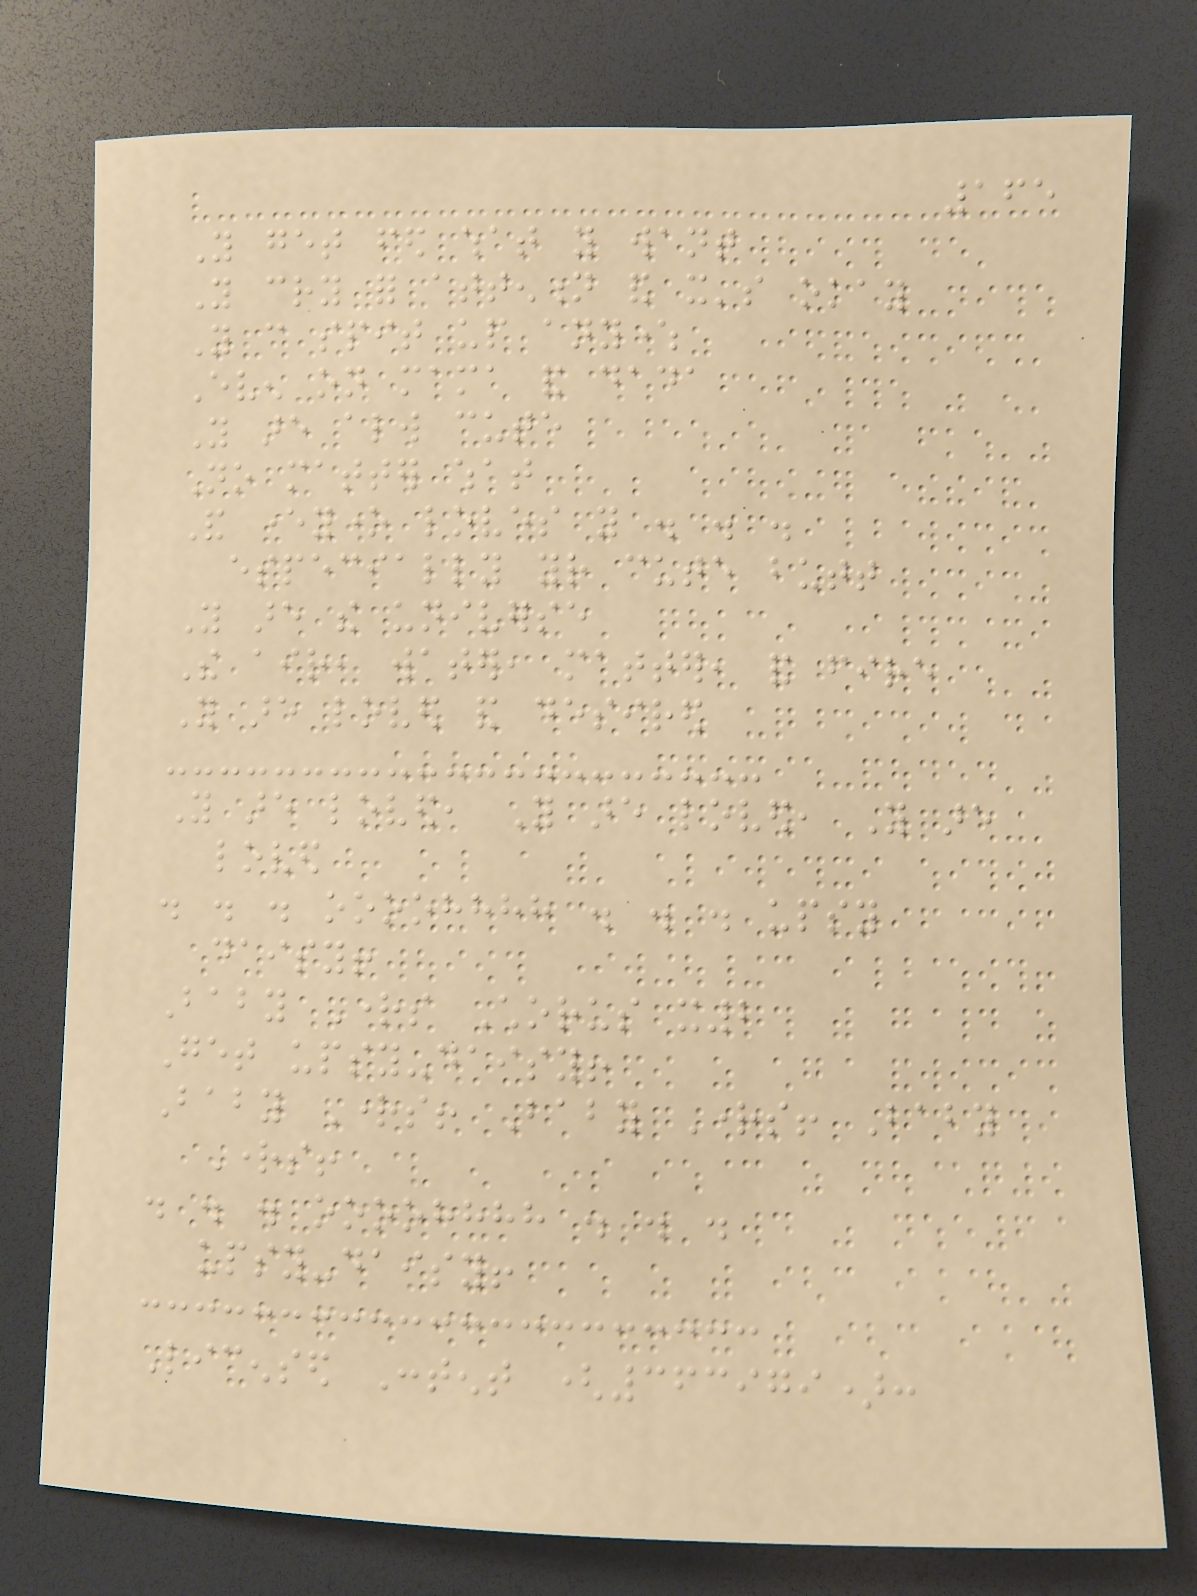165
You get fed what you want
You cry for attention and it's okay
You can spit up anywhere
Even on mama and dada
You are always cute
No matter what
And everyone loves you . . .
especially your cute butt
You are the universe
The air, water, matter, and fire
You are loved and desired
You are loved, You are loved, You are
loved
. . . oooohhhh . . . upsy
daisy!
Baby Rights Chorus x2
Get upsy-daisy!
Baby Rights! Baby Rights! Baby
Rights!
. . . oooohhhh . . .
upsy-daisy!
Licensed Content (363979):
